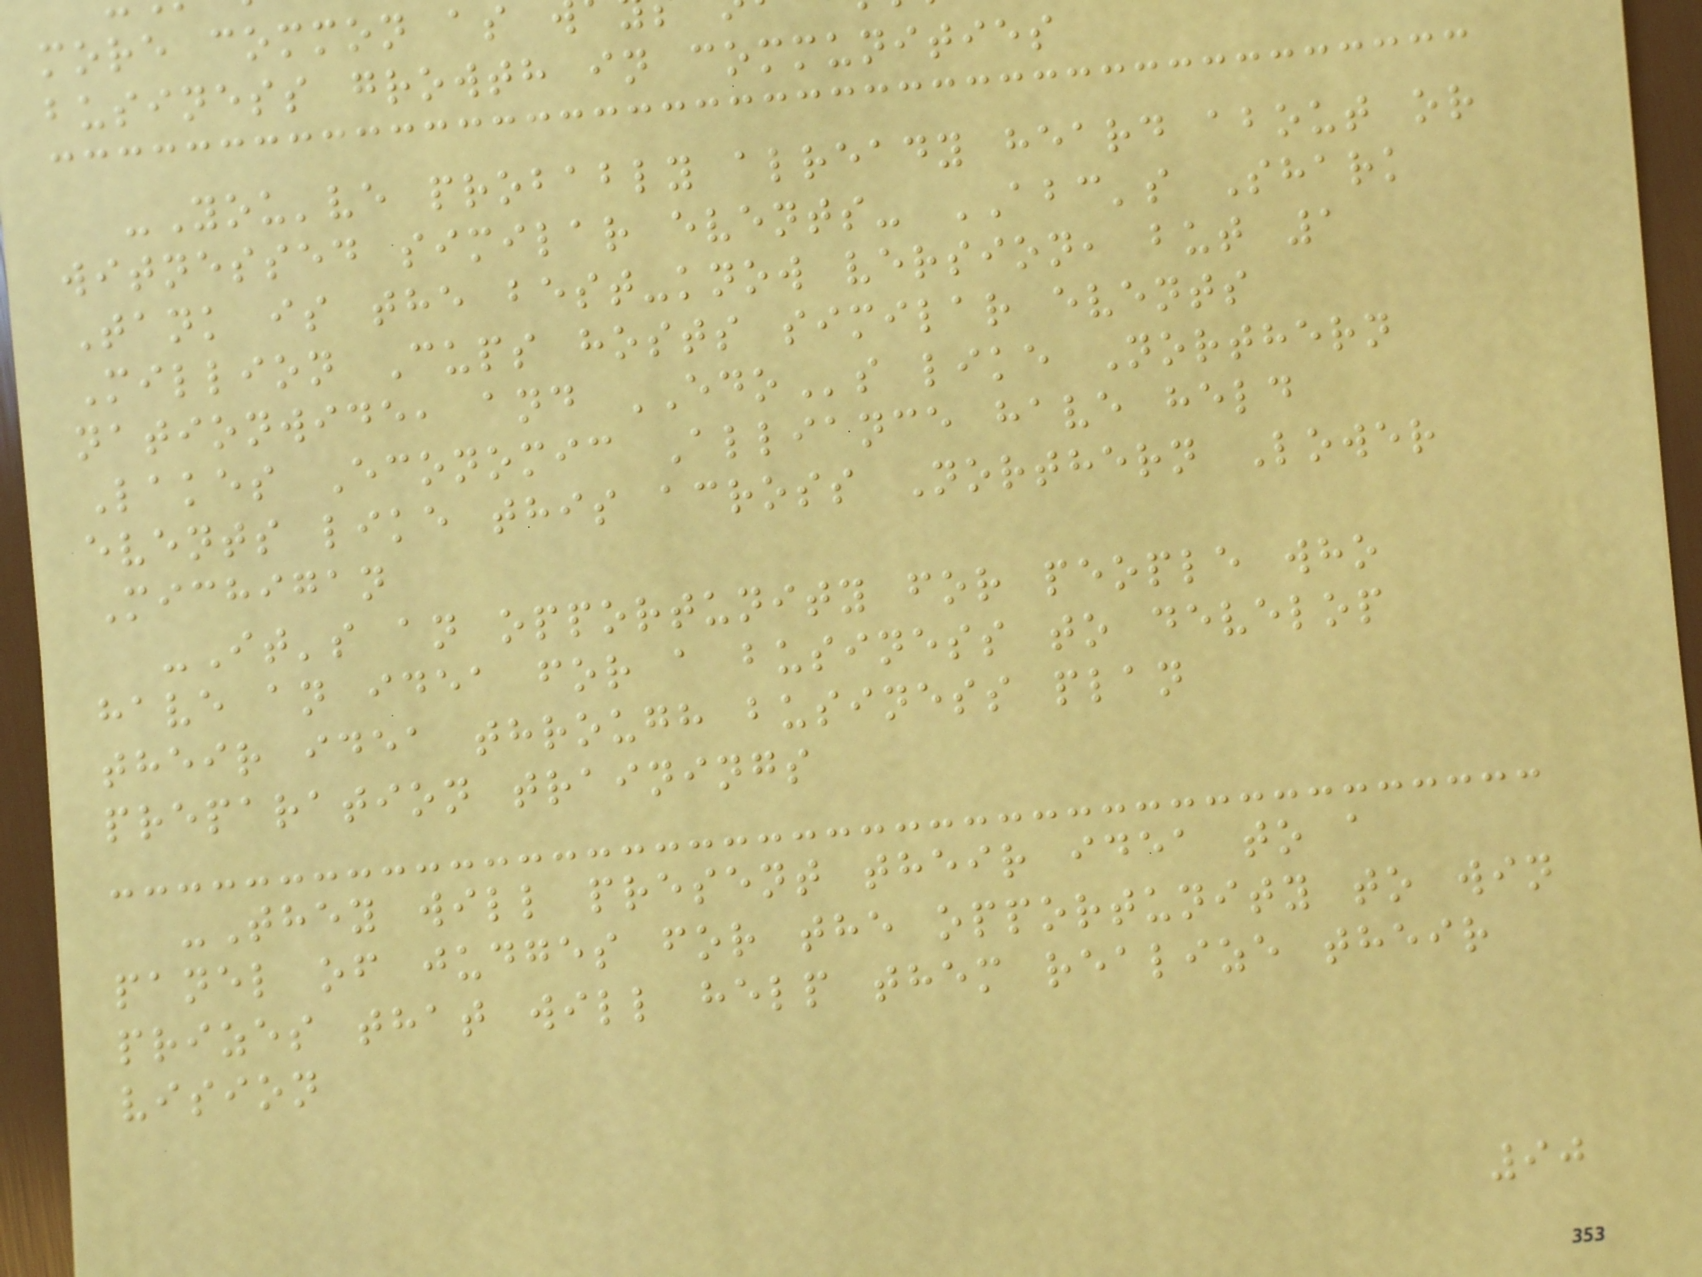more common as
business growth in communities
-You've probably already heard about or
witnessed similar events- ABC's Shark
Tank is the best-know version, but 1
Million Cups hosts similar events
nationwide, and EDOs like Northern
Lakes Economic Alliance have held
events like this across Northern Lower
Michigan
-It's an opportunity for people who
have an idea for a business to develop
their idea through business plan
preparation trainings
-They will present their idea to a
panel of judges for the opportunity to win
prizes that will help them realize their
vision
90
